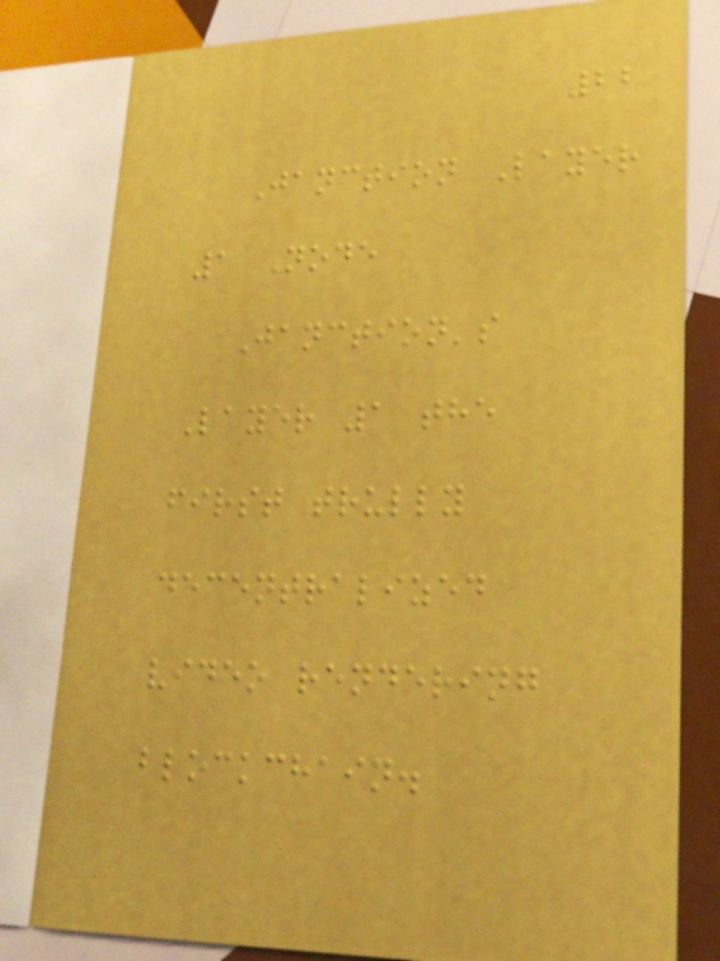22
Janction Layer
1 Node
Janction's
Layer 1 the
first trully
decentralized
video rendering
blockchain.
